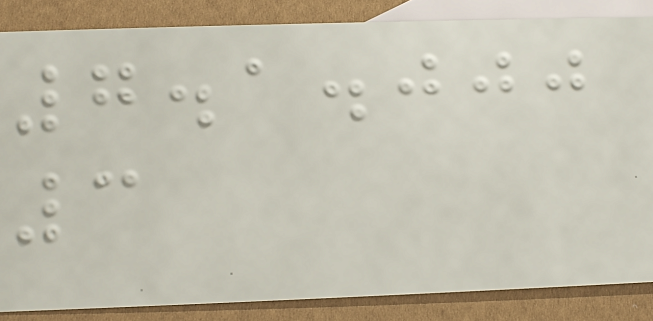7.1.000
3
